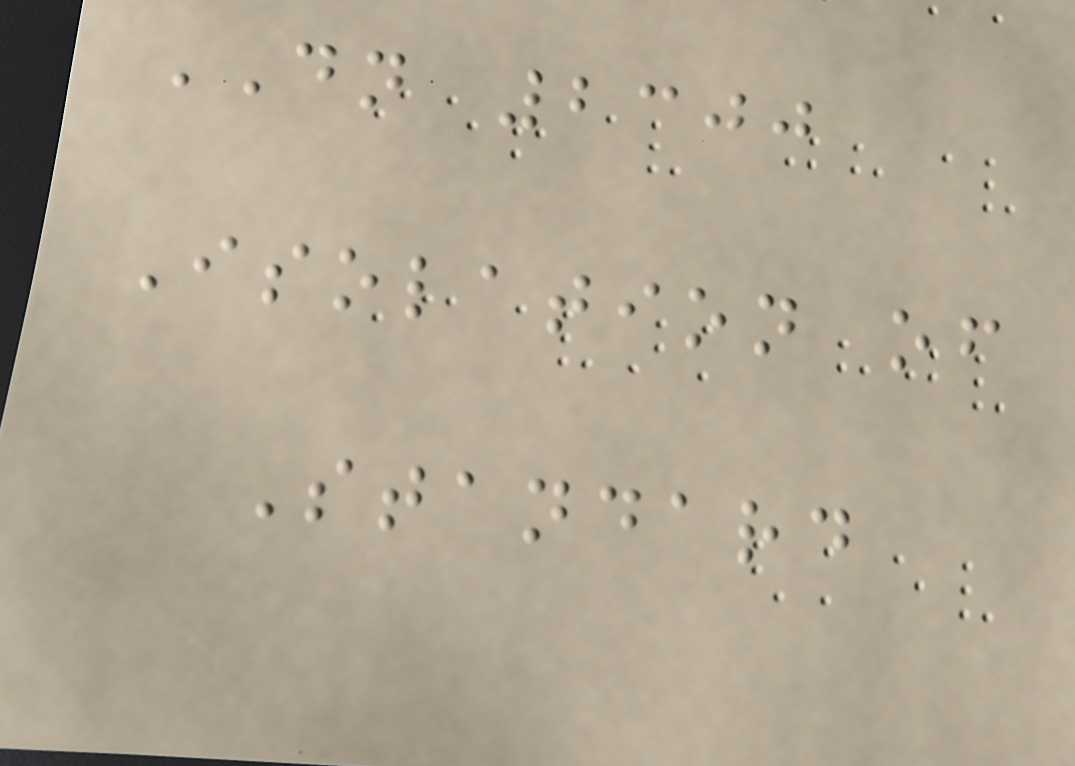DN 2300
Isolation of
Standard
